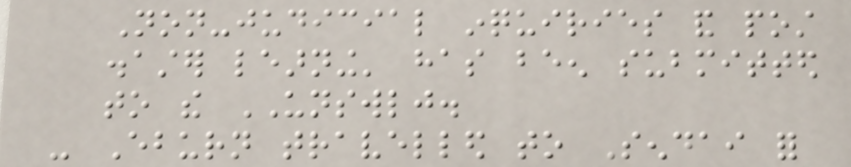Non-judicial inquiries and post
disaster learning' has been submitted
to the UNSWLJ.
- Eburn travelled to Sendai for
